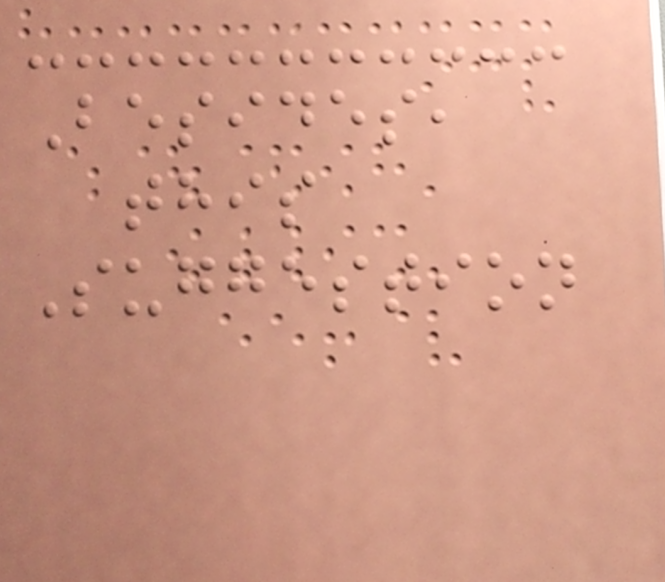Besides,
this
Suggestion
